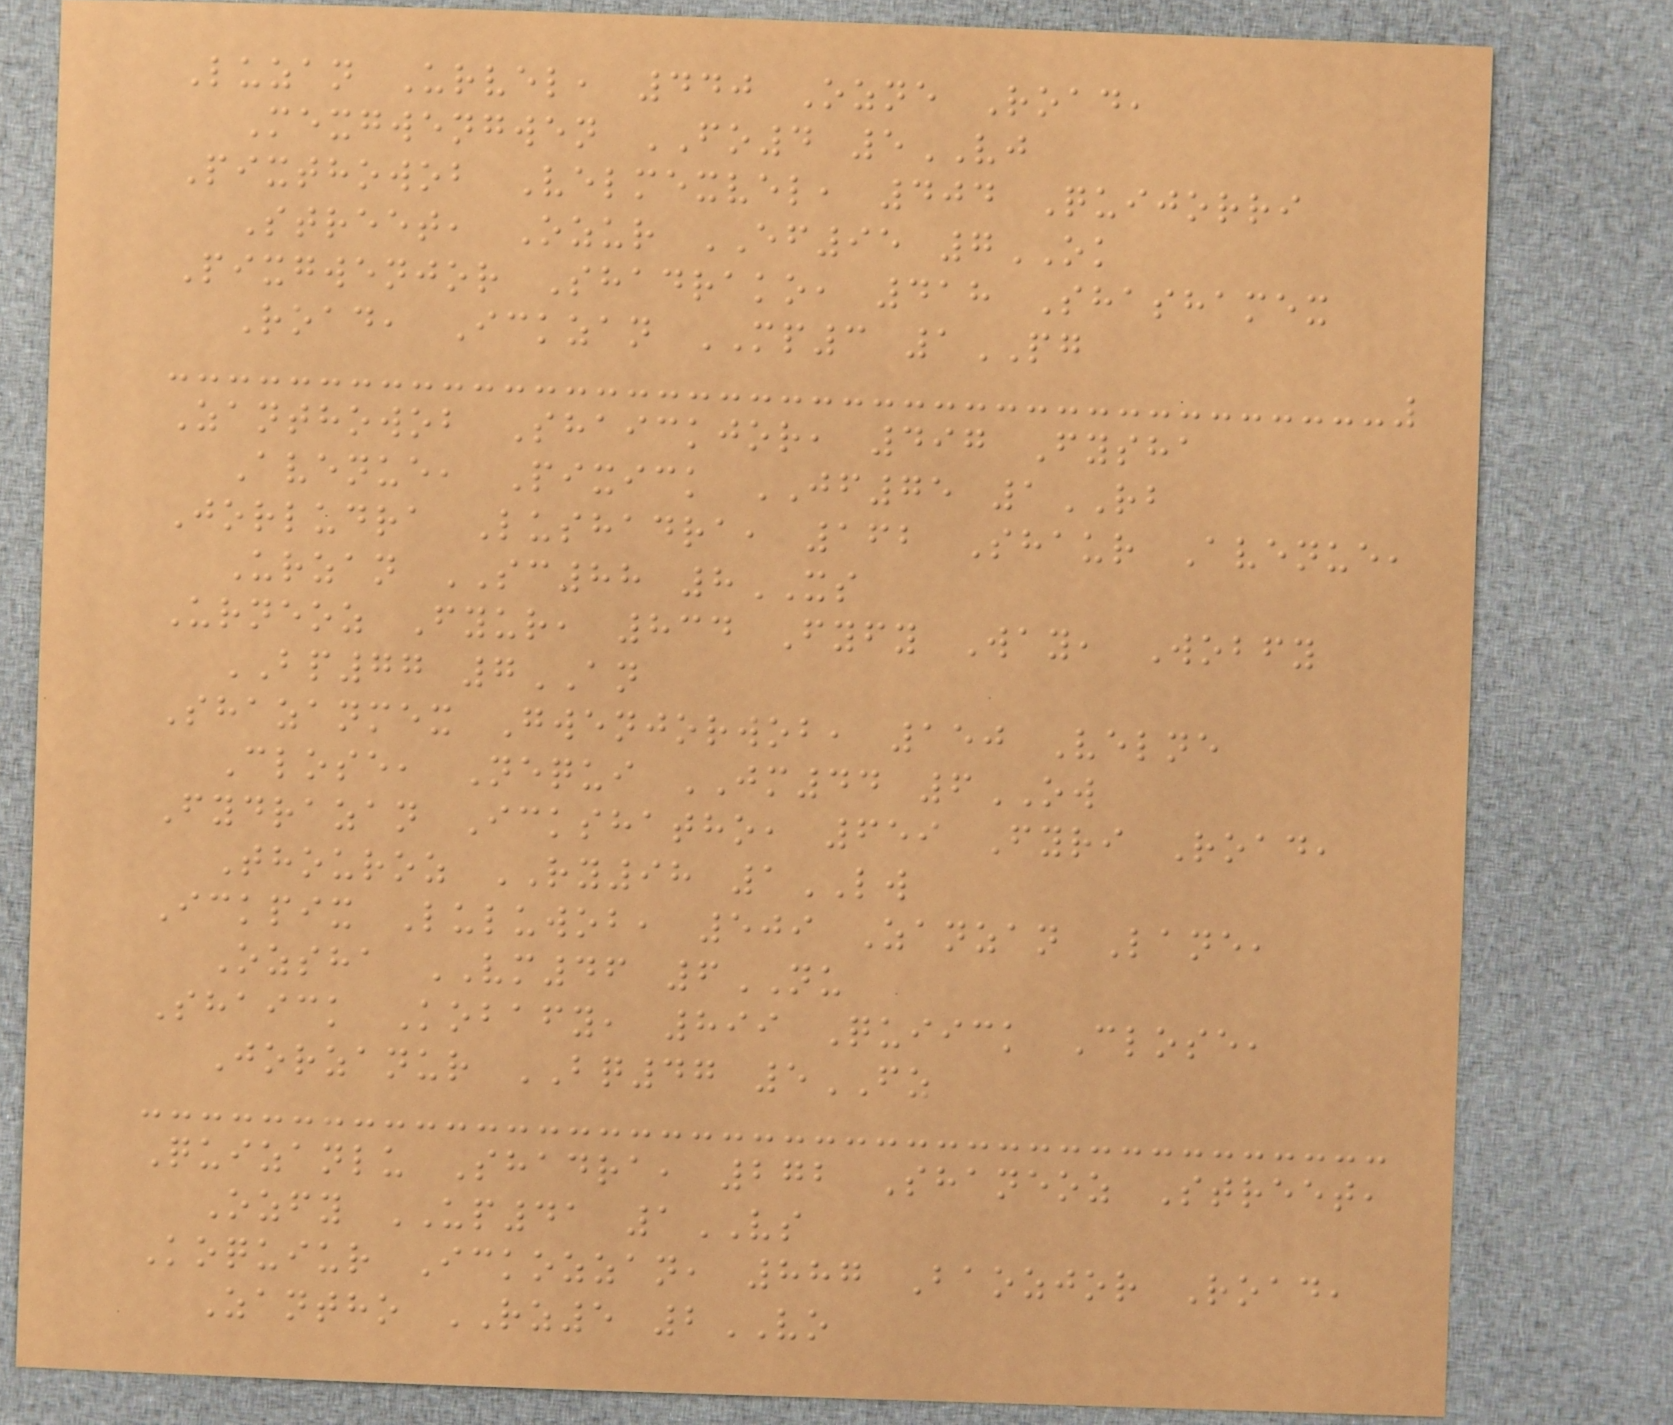Luzan Urvel, 440 Ozne Road,
Mexgwengwen FO4 5VJ
Pixthowob Velmexvel, 404 Quijorri
Street, Ozur EF95 7OK
Pixgwenjor Shadrako, 418 Shashamex
Road, Ickzan MP3 1PG
Zanthowob Shaickjor, 497 Fysha
Avenue, Pixick JF75 1RB
Jorludra Lushadra, 162 Shaur Avenue,
Urzan SC88 8XS
Urneoz Fyur, 834 Fyfy Way, Wobfy
BP77 7AN
Shazanmex Gwenjorwob, 150 Velne
Close, Nequi JM44 6OW
Fydrazan Ickshatho, 659 Fyri Road,
Thouroz RY98 1LW
Ickpix Luluwob, 509 Zanzan Lane,
Ozsha VM46 6NU
Shaick Kobafy, 899 Quiick Close,
Jorzanur BQ47 5FZ
Quizanlu Shadra, 272 Shaneoz Street,
Ozfy UP41 1VS
Koquiur Ickozzan, 887 Baozjor Road,
Zantho RZ5 2VO
